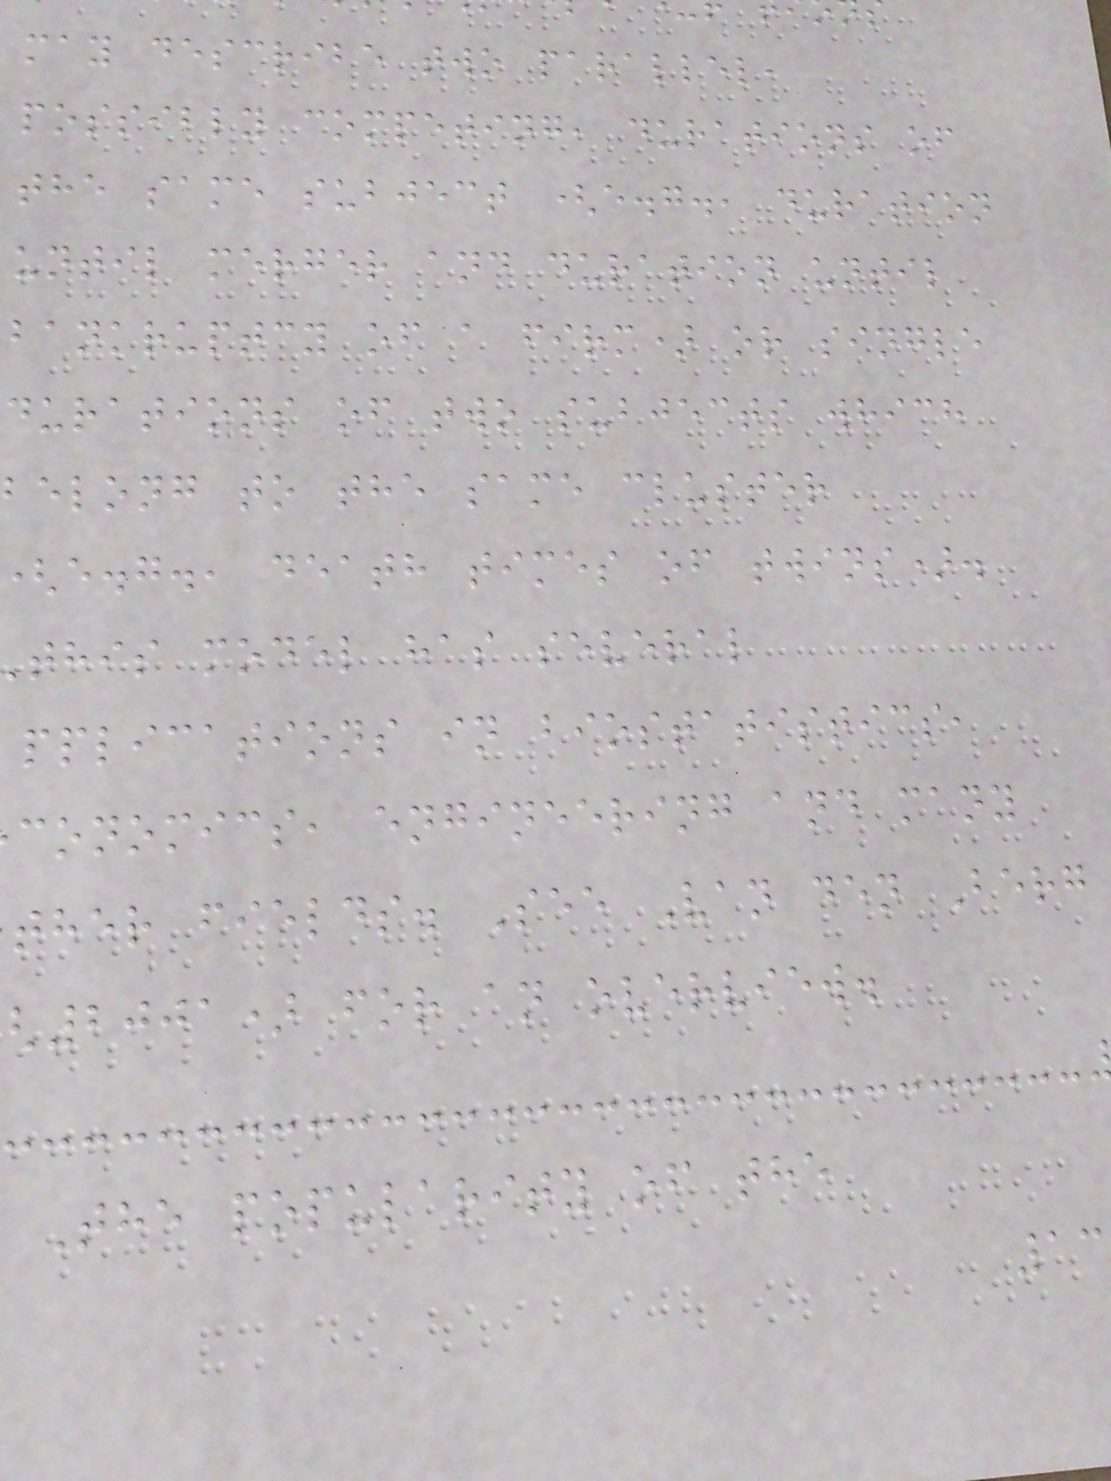may describe two parallel,
possibly competing, durations of
the same subject (e.g., duration
until merger and duration until
bankruptcy of a firm) or single
durations of two subjects which
belong to the same cluster
e.g., death times of twins).
this model has several
pplications in biostatistics,
conomics, engineering and many
ther fields. See Van den Berg
2001) for an overview.
The popularity of the
